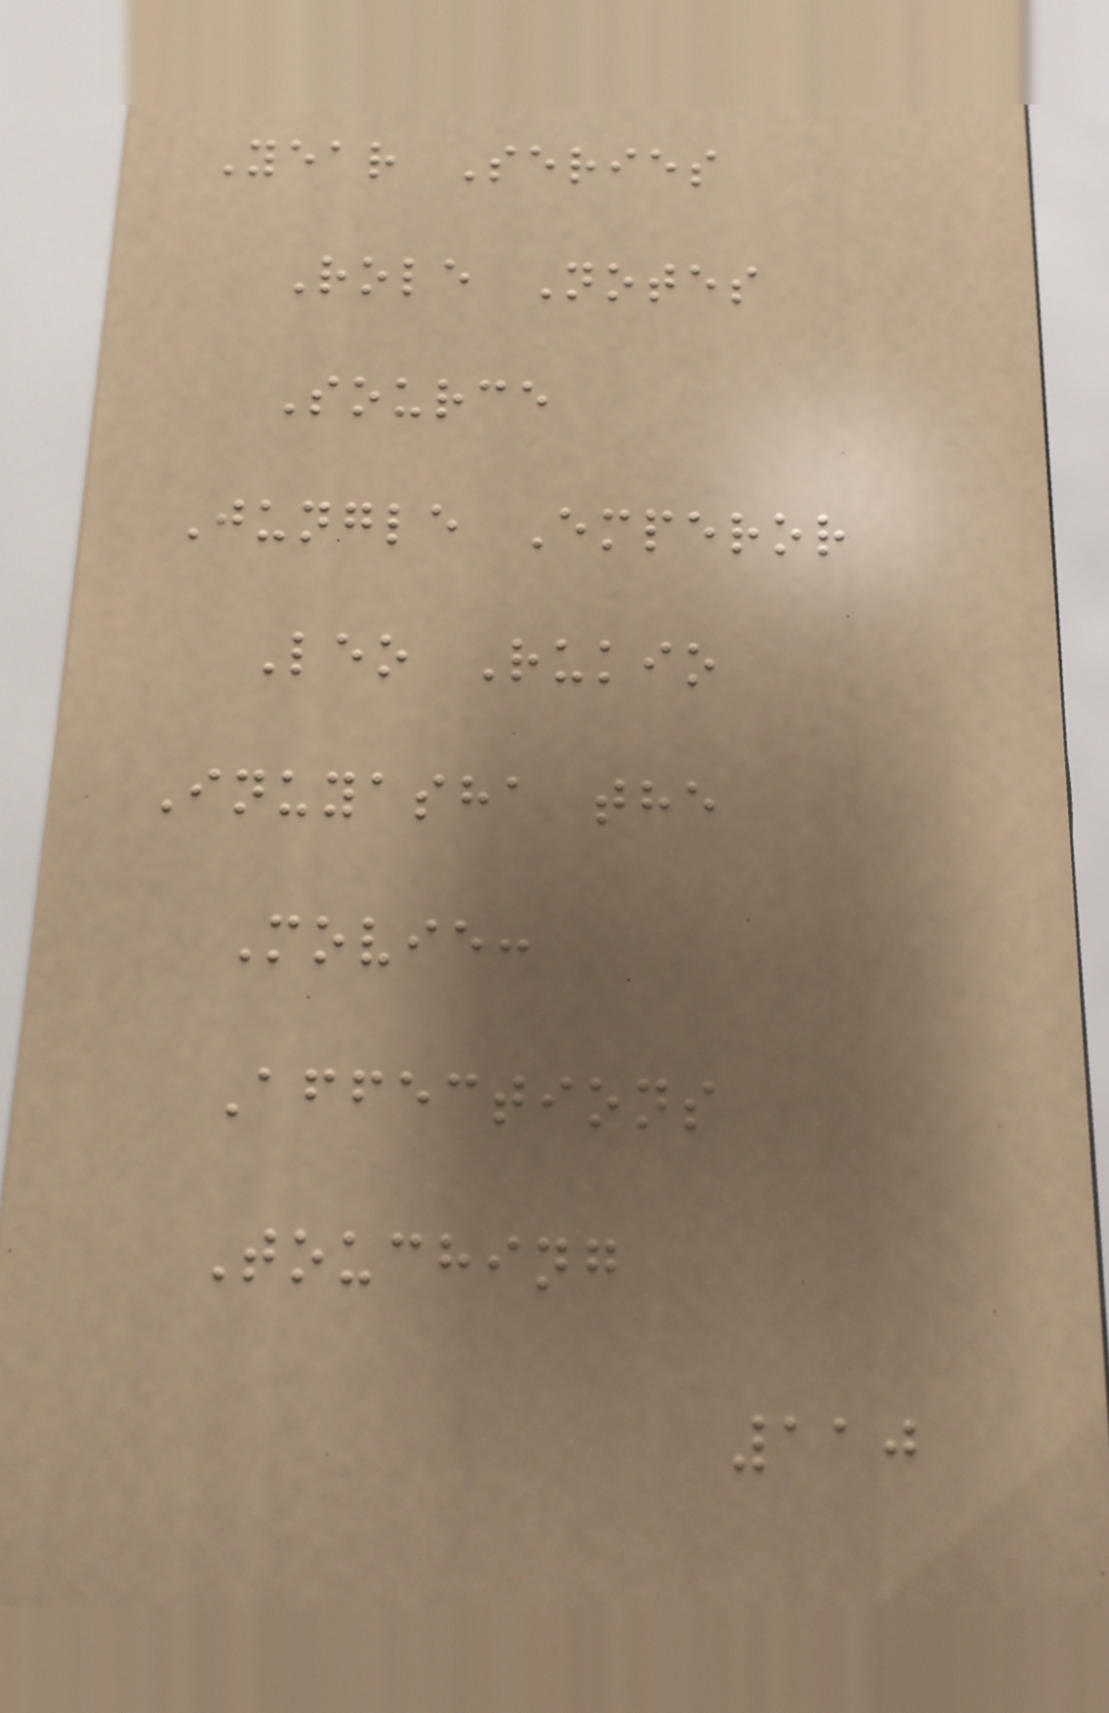Year Series
Role Notes
Source
Jungle Emperor
Leo Rukio
Inuyasha the
Movie:
Affections
Touching
110
